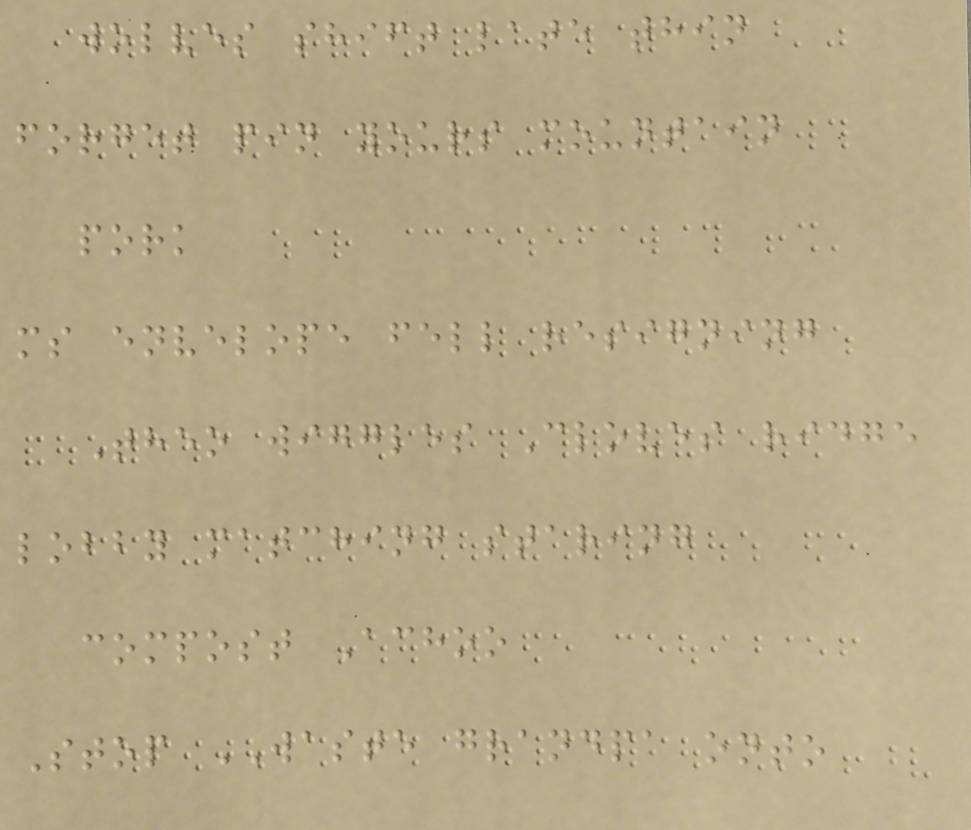wolves shift late thin
forget pin yours mountain
pork
ms envelope fell resigning
Theo wiggles Cloves ridge
lobby matching staring
compost Achoo
Stop WASTE grandpa onto
